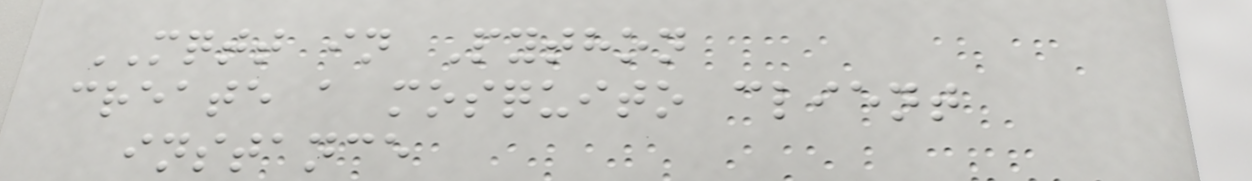MQTT in Python
create a mosquito client
instance
